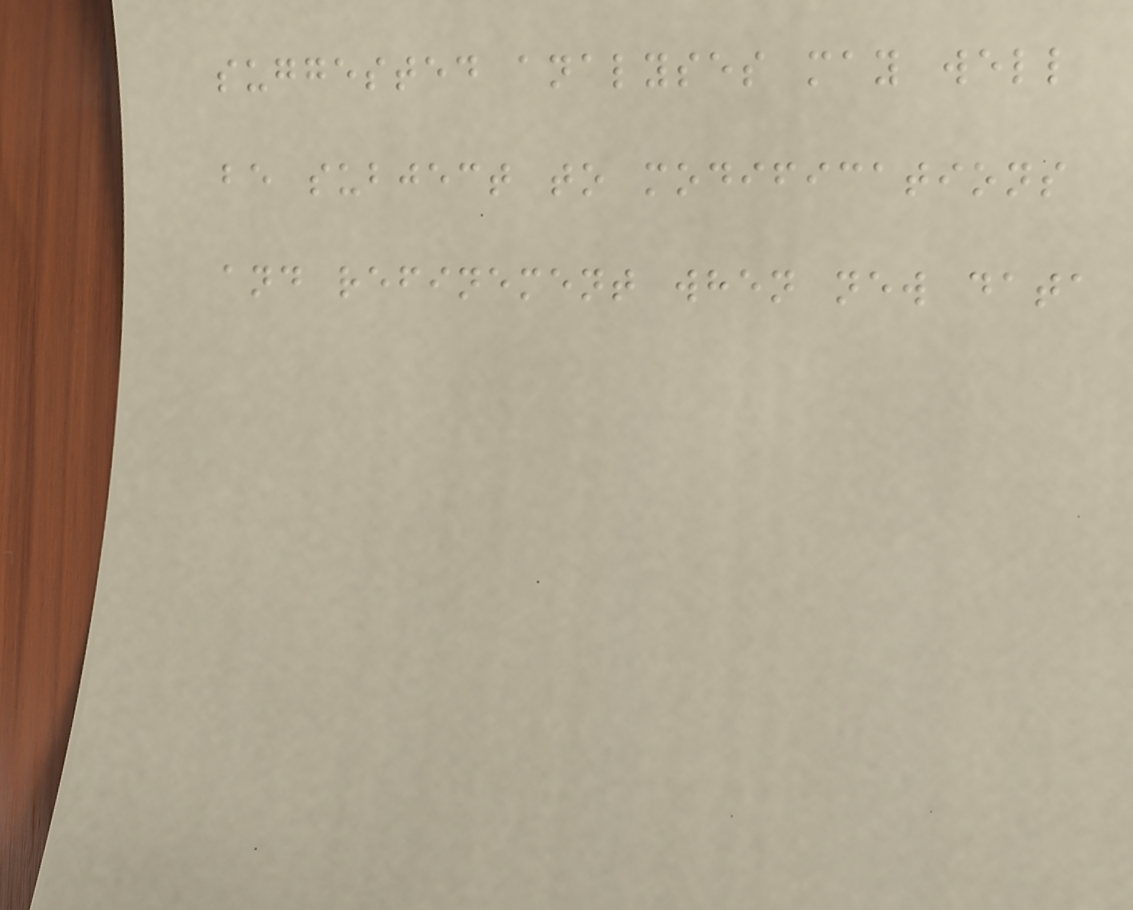suggested analyses may well
be subject to modifications
and refinement when new data
